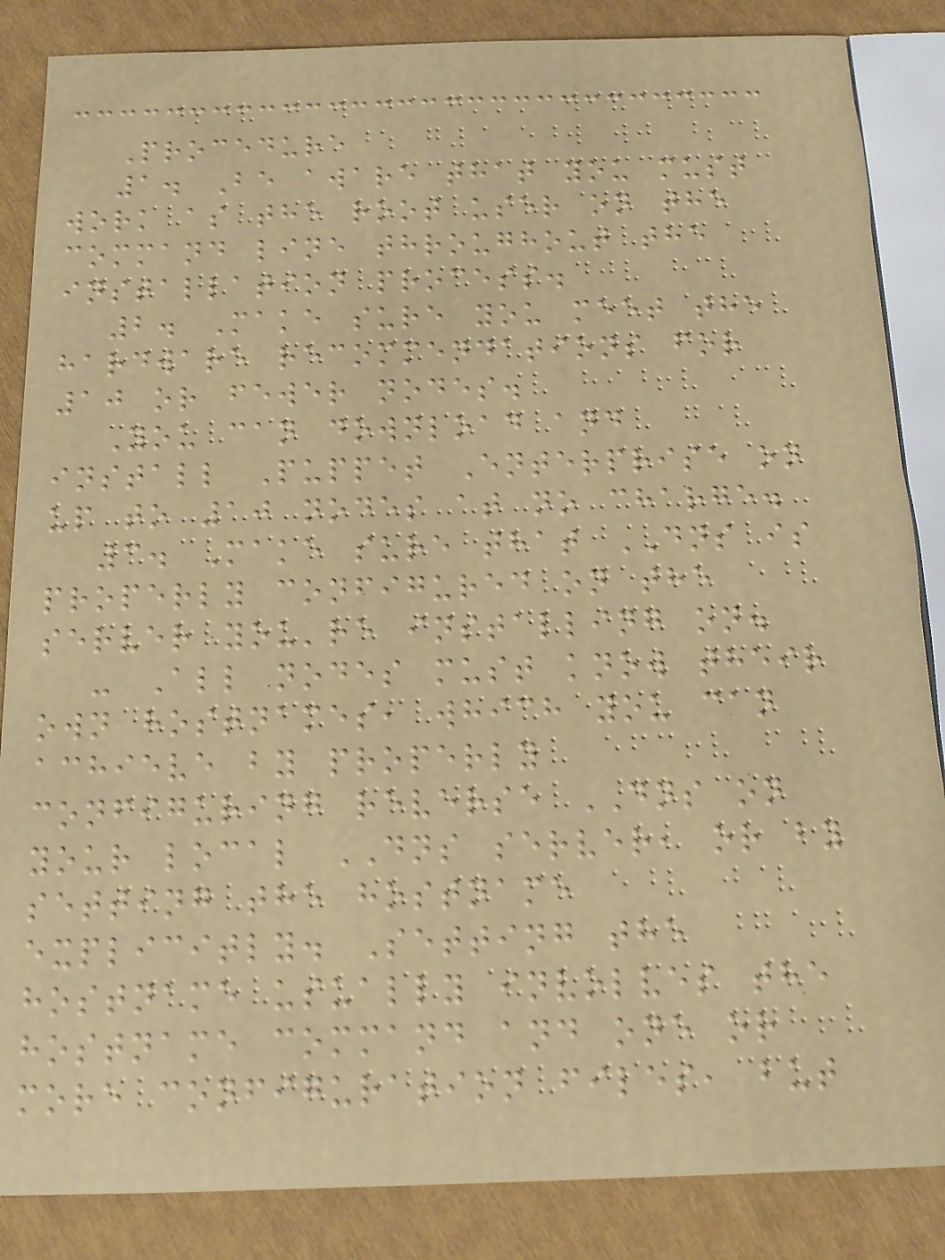Procedure
1. Be aware that you must
work as the root user on the
command line throughout the
installation process.
2. Make sure you meet the
hardware recommendations for
10 or fewer nodes.
You can download and
install Puppet Enterprise on
up to 10 nodes at no charge.
3. Make sure that DNS is
properly configured on the
server you're installing on.
- All nodes must know their
own hostnames, which you can
achieve by properly
configuring reverse DNS on
your local DNS server, or by
setting the hostname
explicitly. Setting the
hostname usually involves the
hostname command and one or
more configuration files, but
